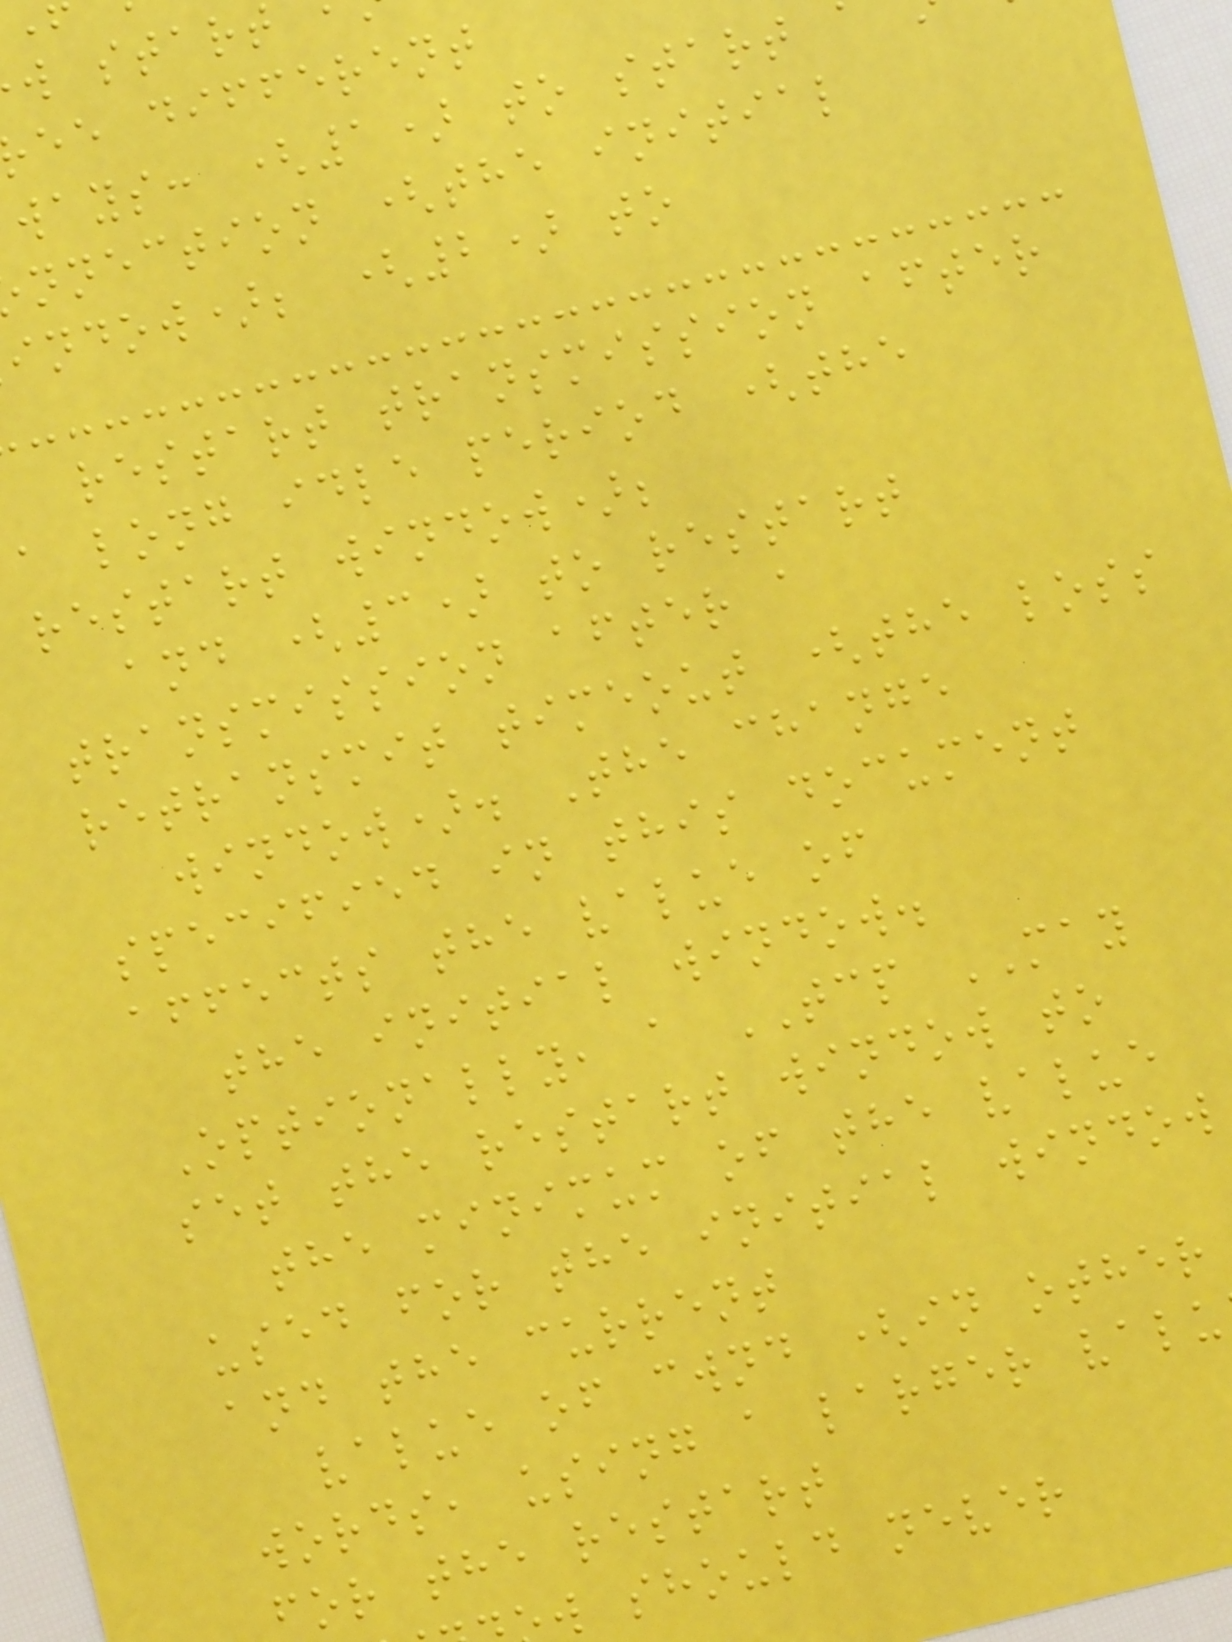w start
ee different
ways: (1) to start
nnection (the initial
indow); (2) to
restart transmission after
a long idle period (the
restart window);
and (3) to restart
transmission after a
retransmit timeout (the loss
window). The change
specified in this document
affects the value of
the initial window.
Optionally, a TCP MAY
set the restart window to
the minimum of the value
used for the initial window
and the current
value of cwnd (in other
words, using a larger valu
for the restart
w should never
